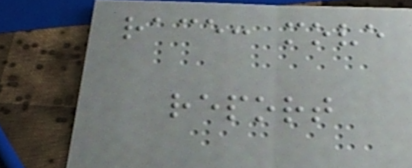race: move
report
